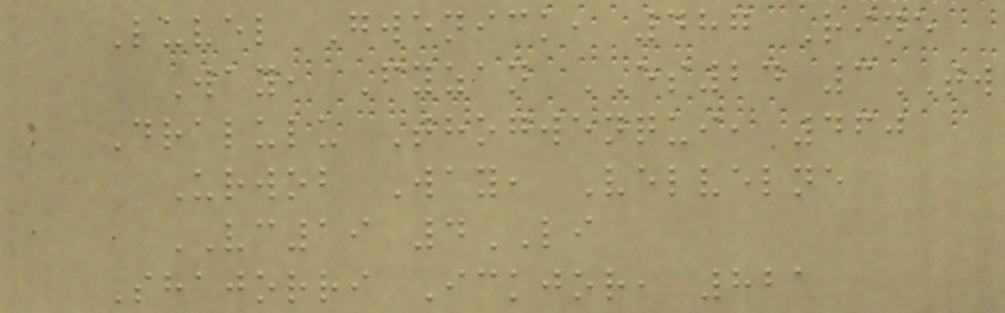Luvel Gwenick, 487 Rine
Way, Fyzan ES24 3TW
Dralulu Thogwenqui, 460
Urwob Way, Velvelne
VC19 4LI
Shajorri Ickjor, 821
